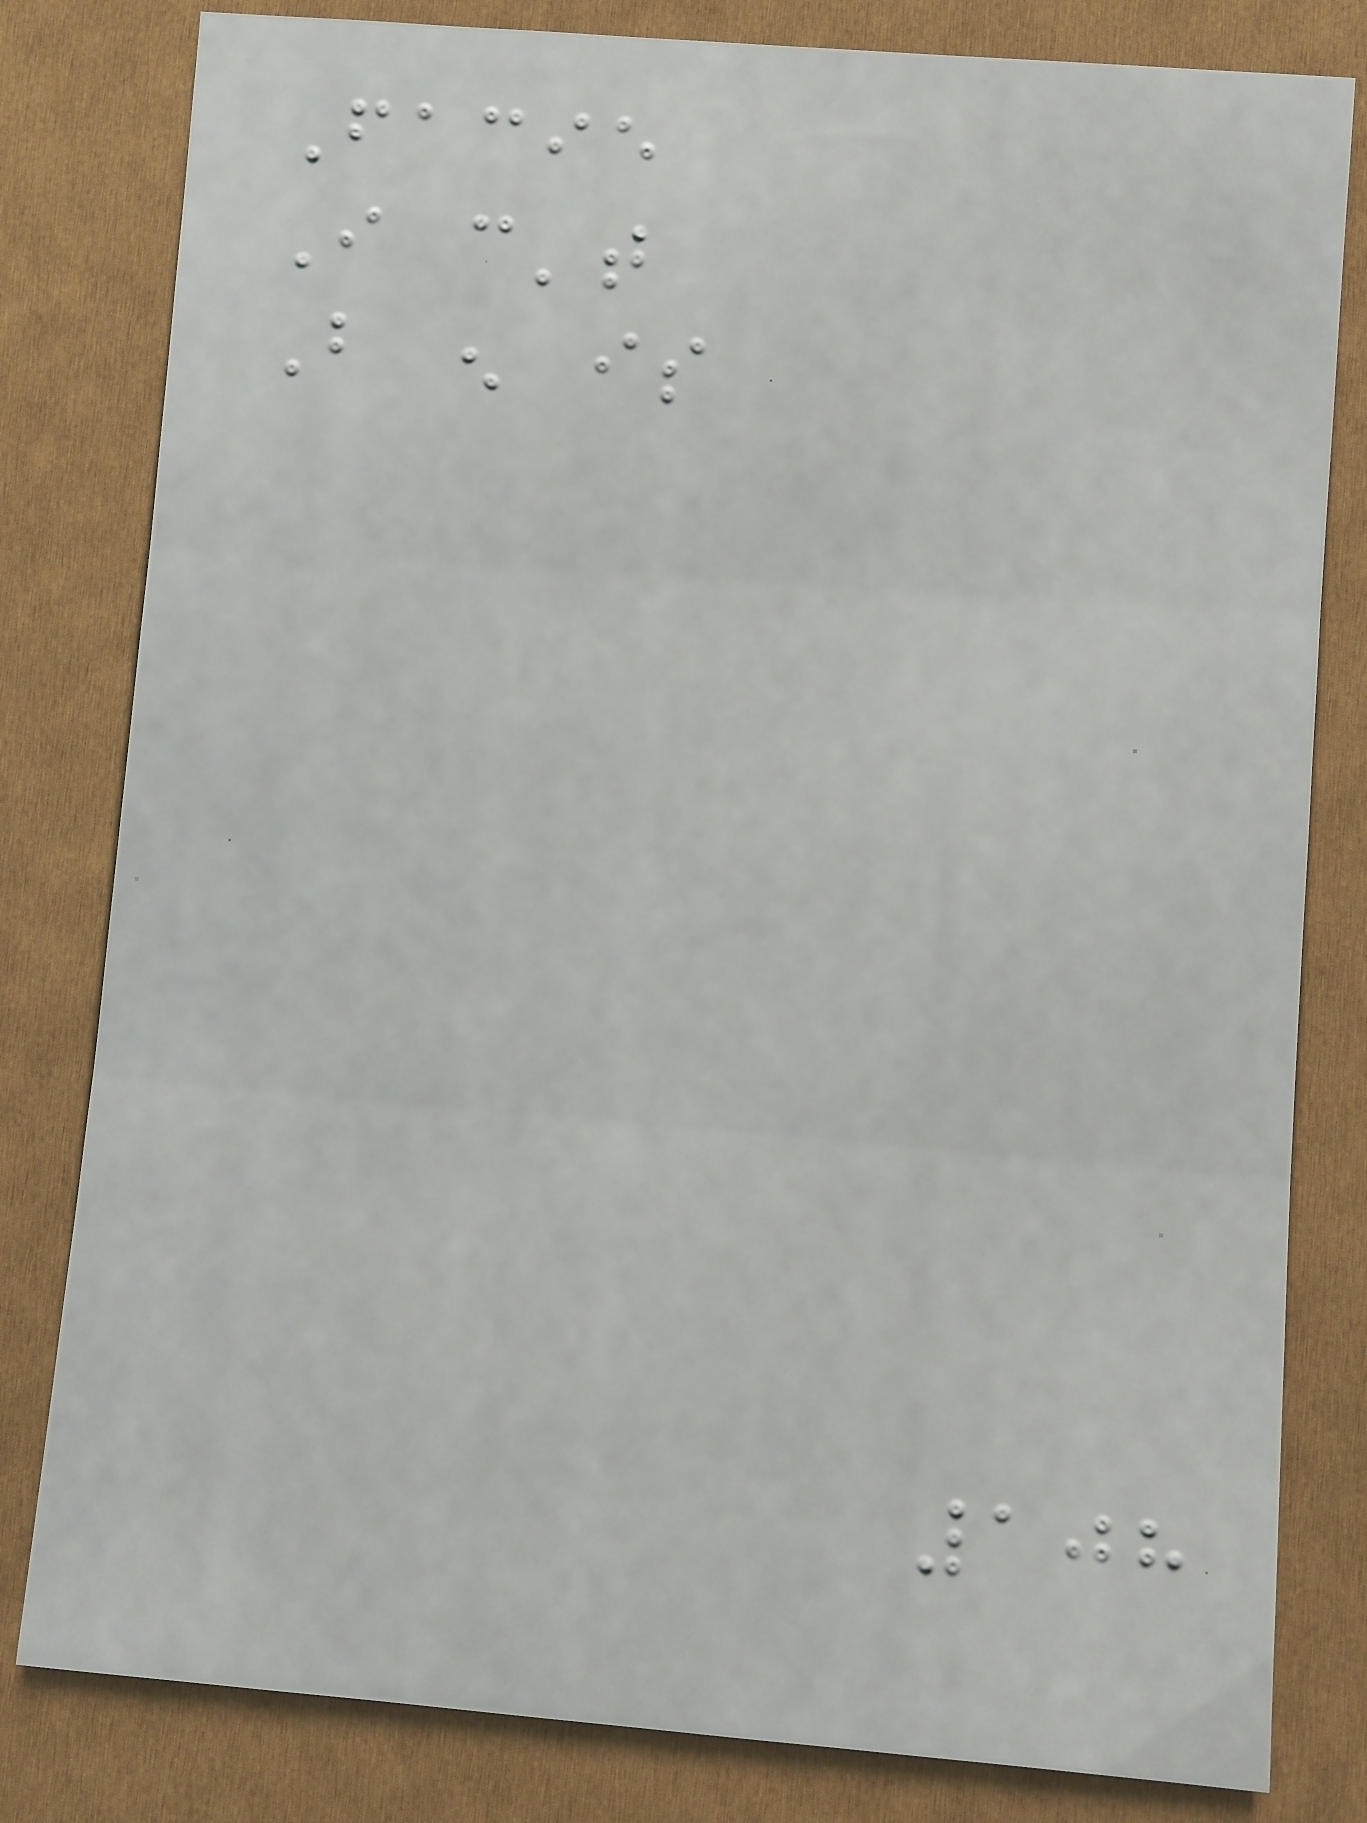Facie
I can't
But enough is
108
